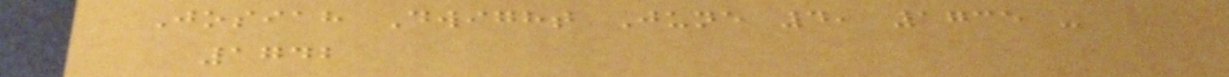Josiah Dwight June 4, 1735 -
1742
